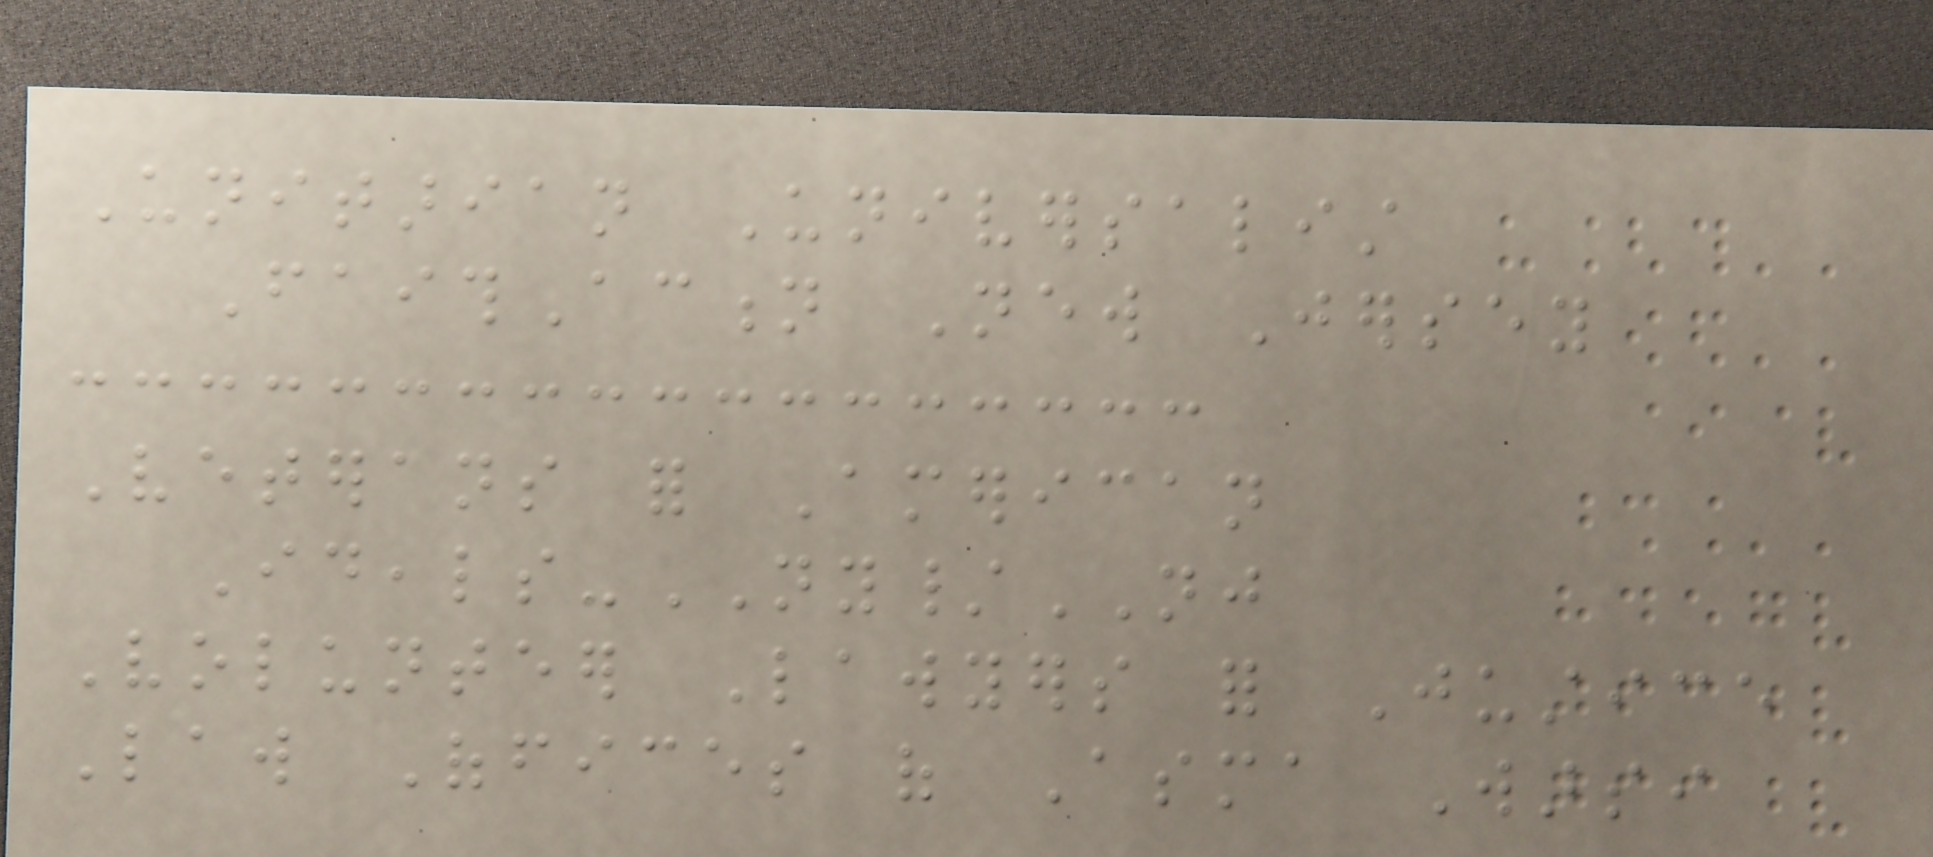Unitarian Universalist
FaithAction New Jersey
Veterans for American
Ideals-NY/NJ
Volunteer Lawyers for Justice
Law Offices of Asma Warsi
